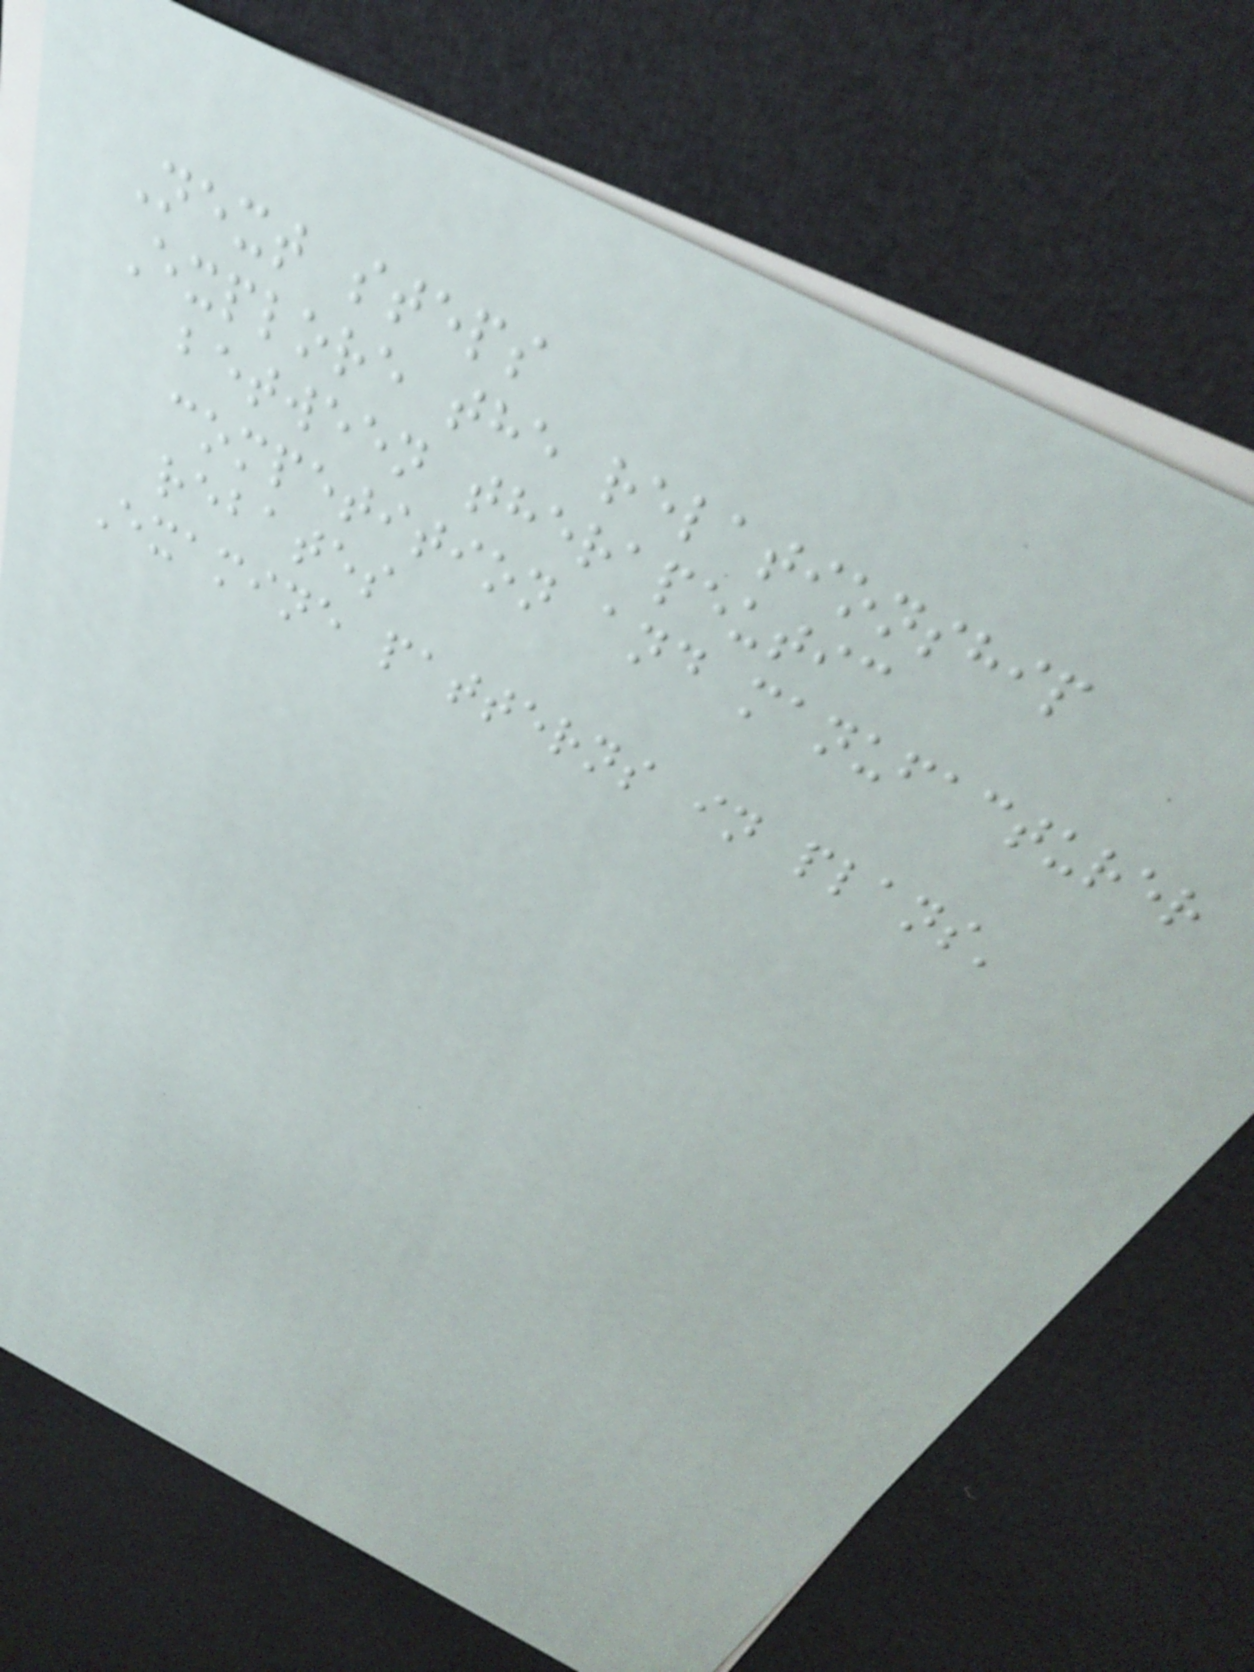Next steps
Explore the relationship
between therapeutic
competition and manufacturer
rebates
Examine patterns in plans'
